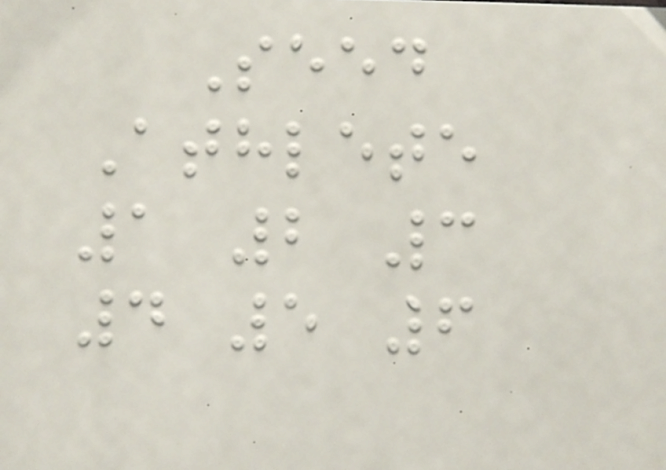Seed
Athlete
1 2 3
4 5 6
